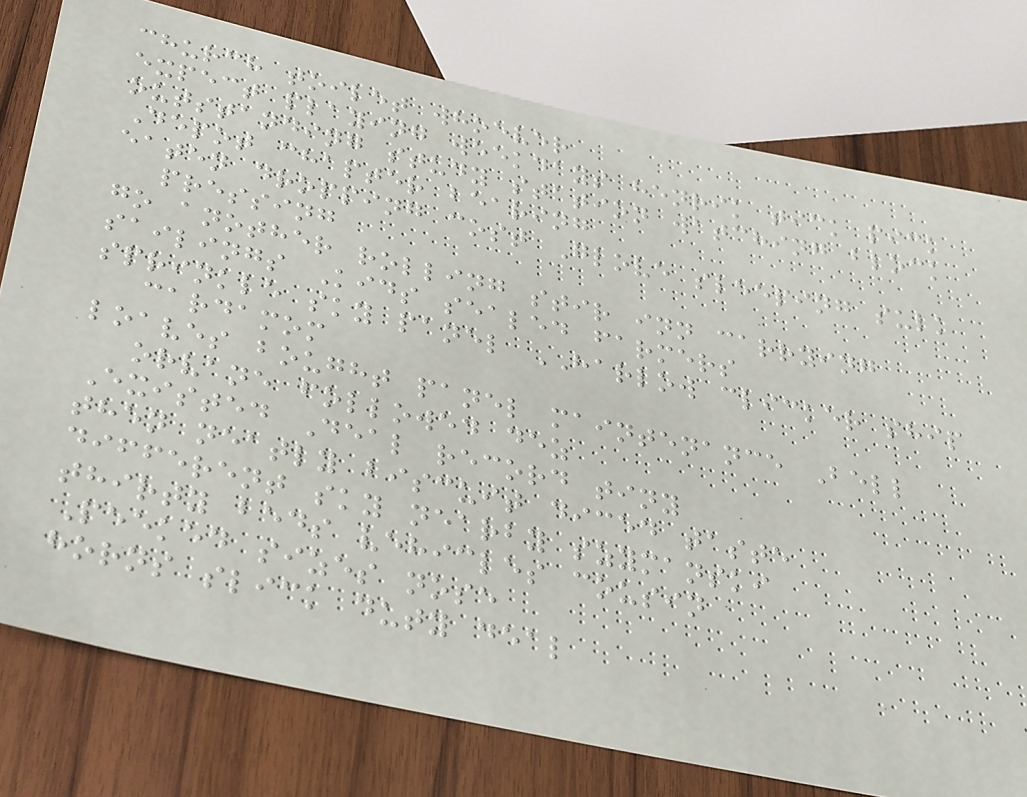church toilet whoever
expect playing weekdays henrik tick pick
outstanding study station watching block
Depot chapter bearing
eaten dropping cost Glove sleeping sulk
pressing
go another rolling stir inn carrying
sailings Kids sealed farmers
sprinkle sky panel HARLOW clicker ship
cardamom
loaves bought panel maintenance Bell
orvane followed dez
Existed Deal record tiny
then neatly biscuit diced taste
different sky nearby szymanski
thirty beds vehicles cousin
Peeked sizes nose
horns slick duty deal
